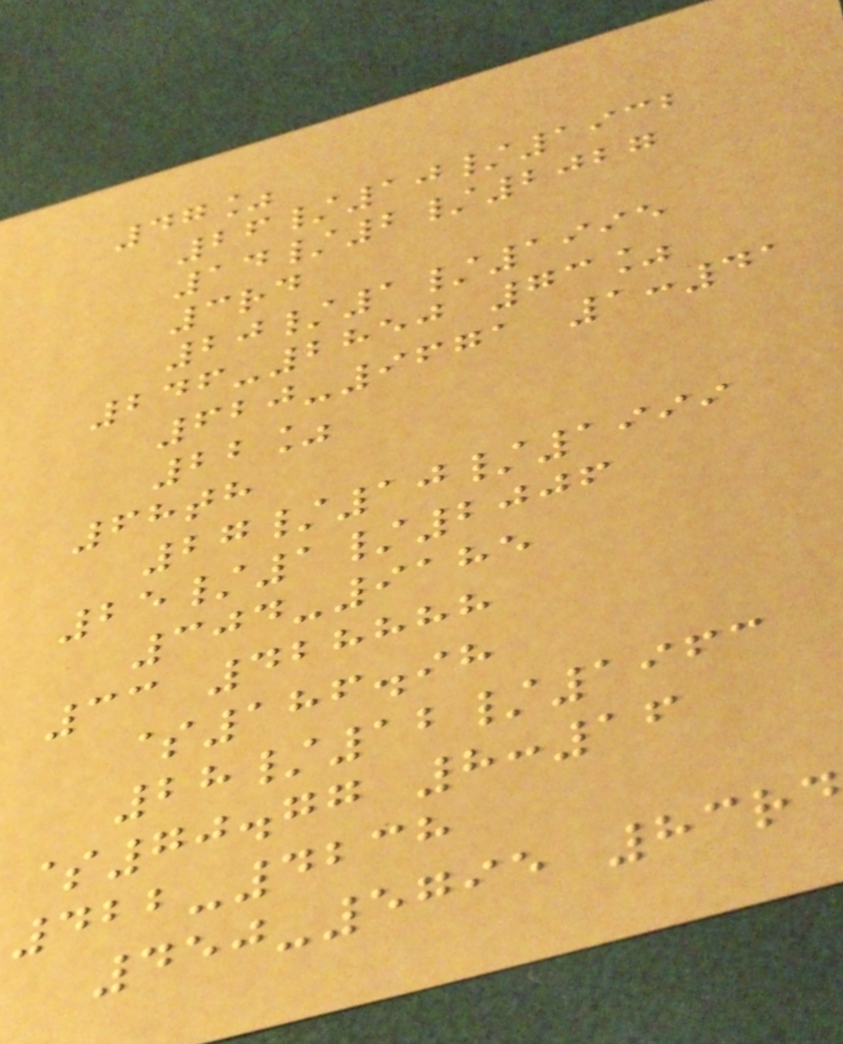47%
26/10/1932
14/2/2027
3rd
20/1/1995
246-2850 73%
620-9671 1:41
22%
68th
27/10/1999
25/1/2006
304-9185
33 428888
$186.98
28/12/1963
$70.77 8:16
422-4238
450-5795 83rd
